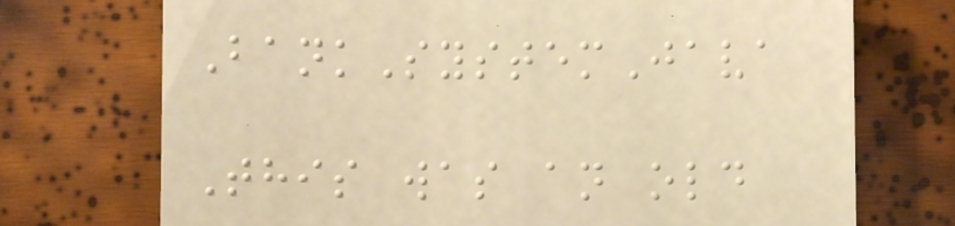BankSystemJava
This was an old
